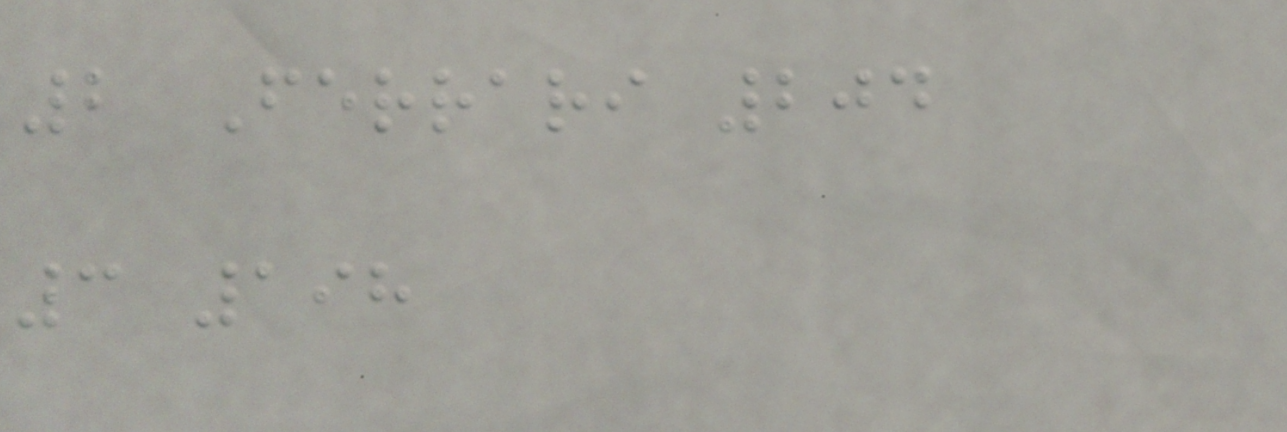2 Ferrari 204
3 198
